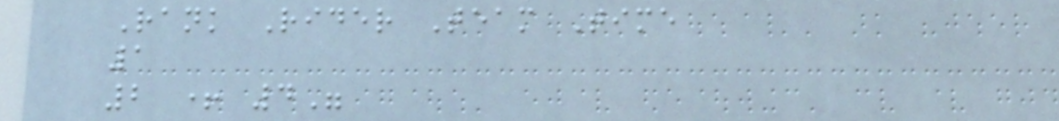Rank Rider Team Time
1
2 + 4"
